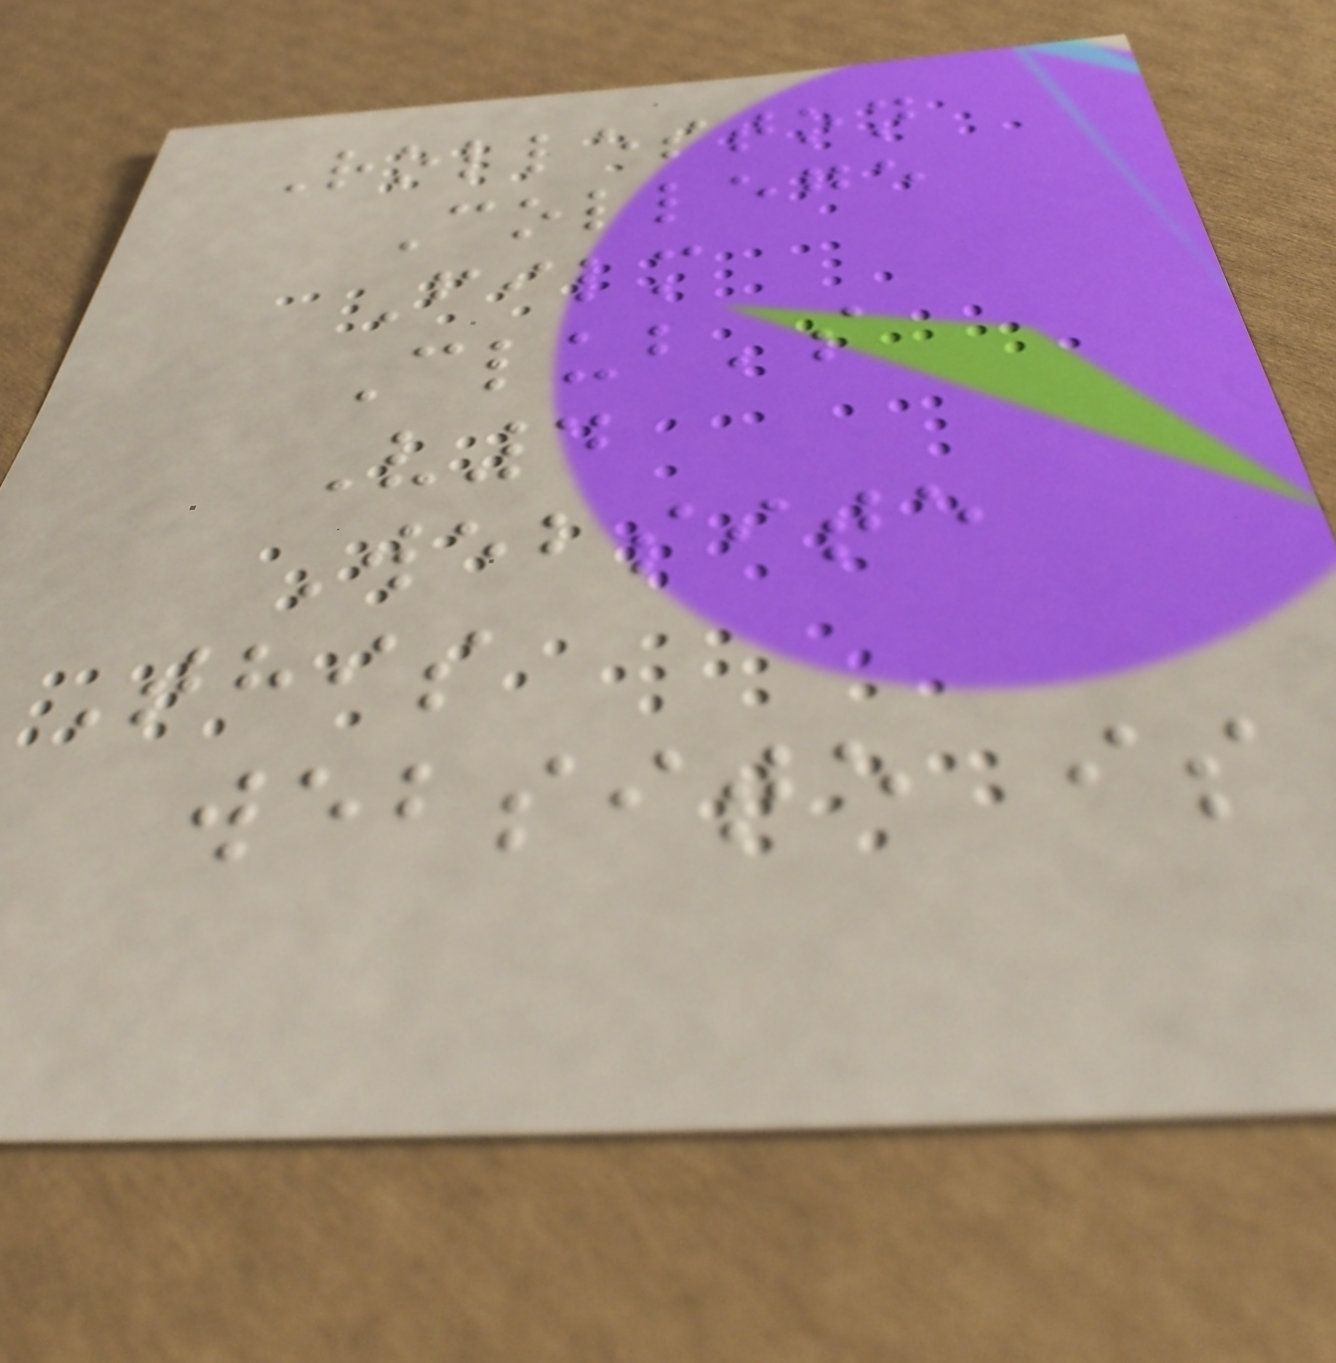Rolleston
College
Film
Club's
V4
Website
This
website is
